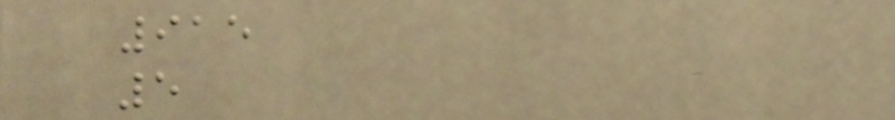915
5
